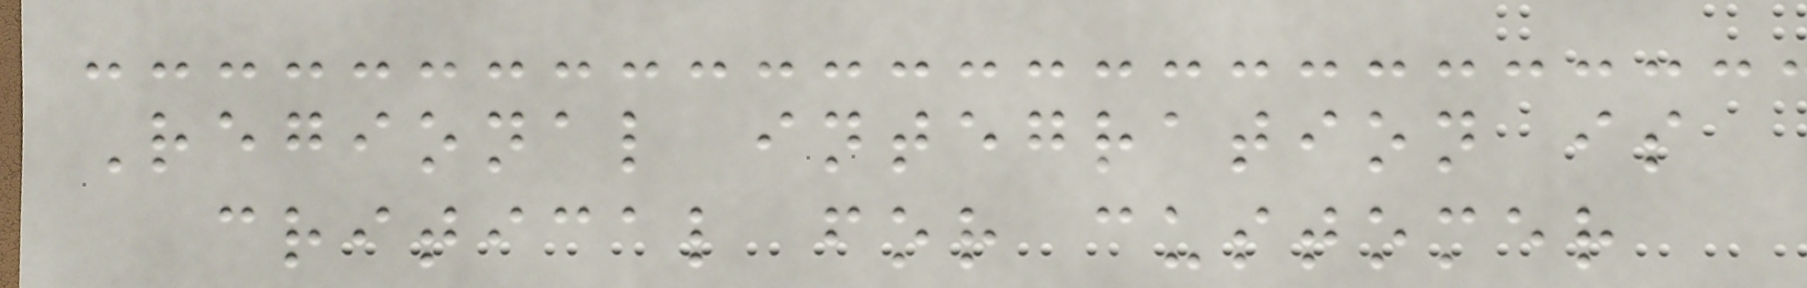Regional integration is
critical for customer
